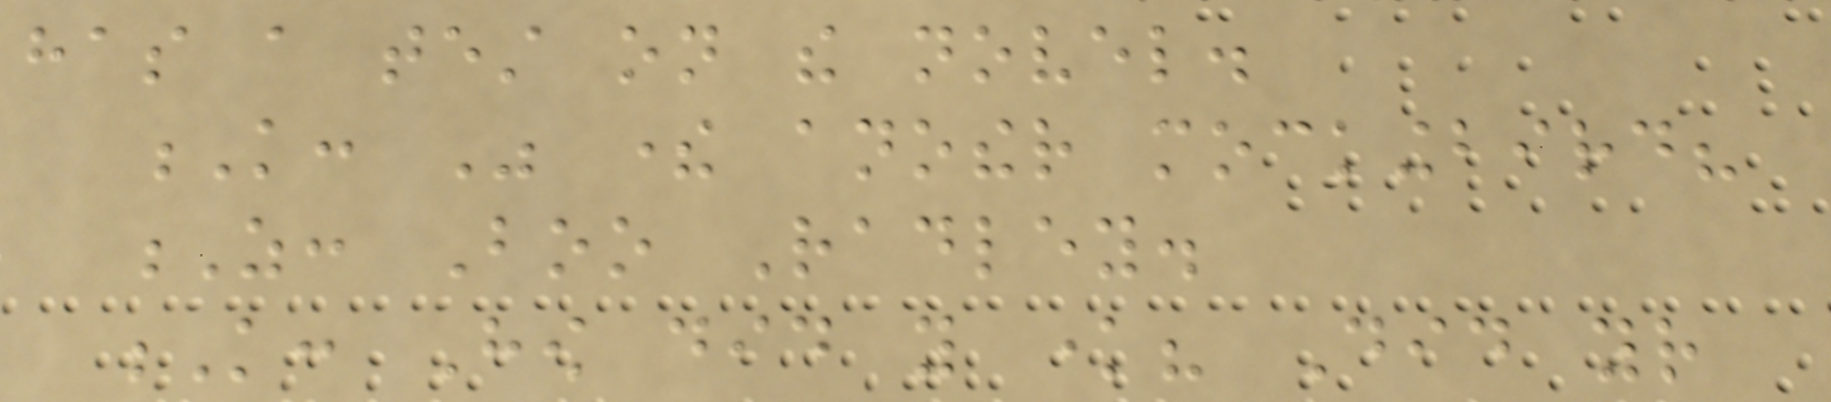has a test on the novel.
K: Was there another mockingbird?
Z: Boo Radley.
K: How did you know? Did your
